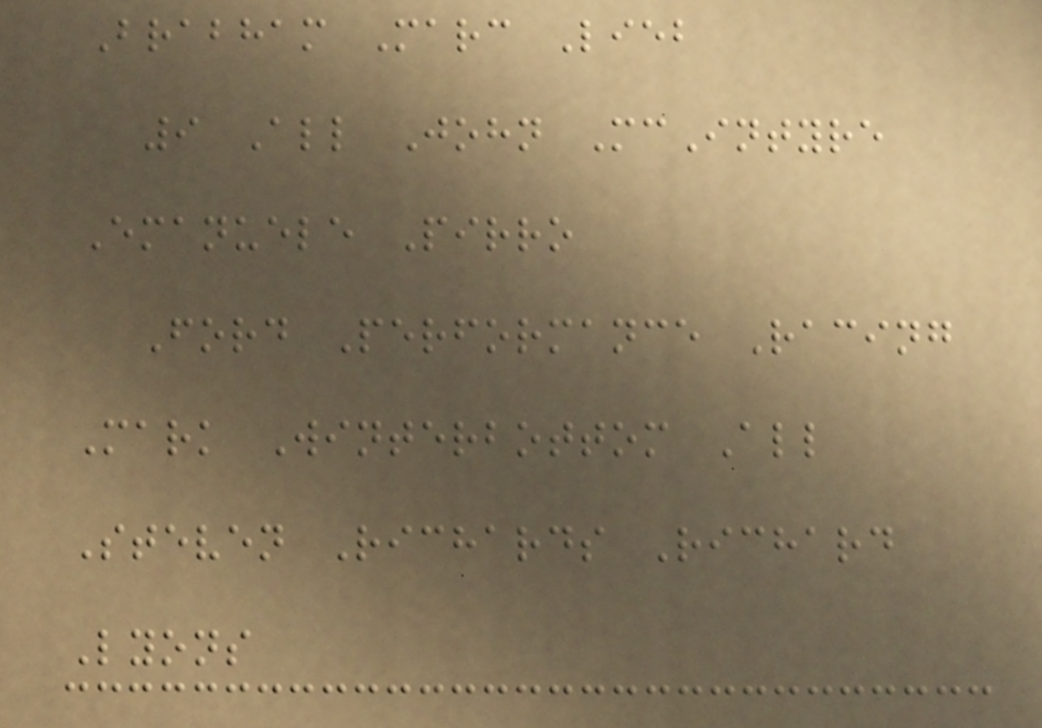Brabham Marc Lieb
9 All John McIntyre
Emanuele Pirro
Ford Performance Racing
Mark Winterbottom All
Steven Richards Richard
Lyons
